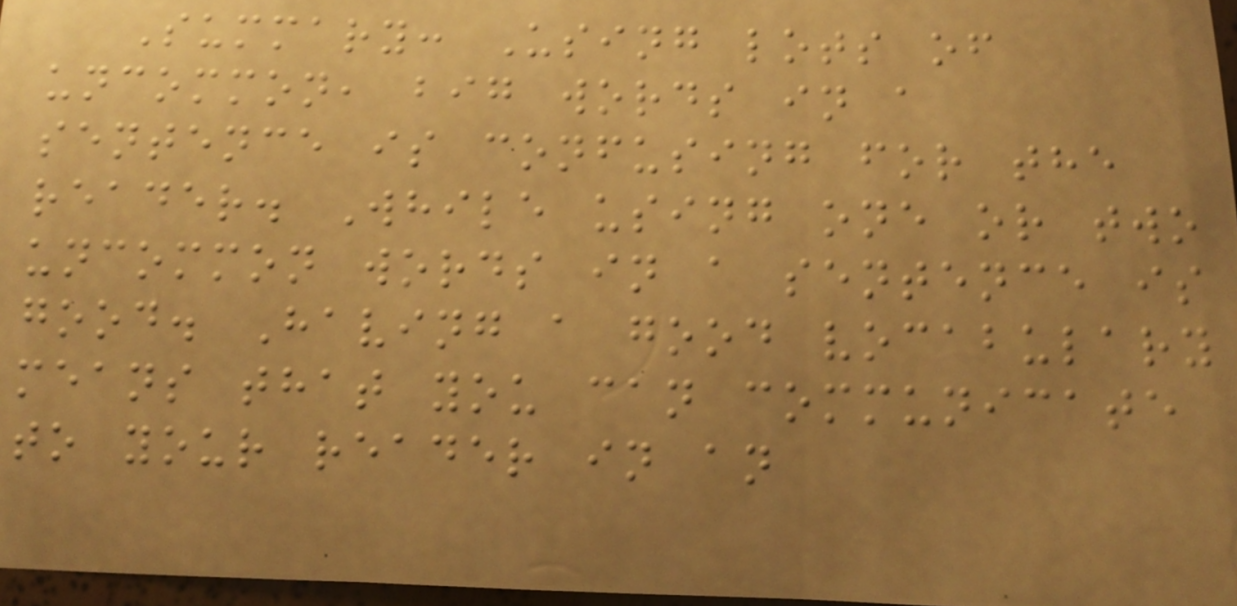Summary: Using lots of
uncommon, big words in a
sentence is confusing for the
reader. While using one or two
uncommon words in a sentence is
good. Having a good vocabulary
means that you can communicate
to your reader in an
